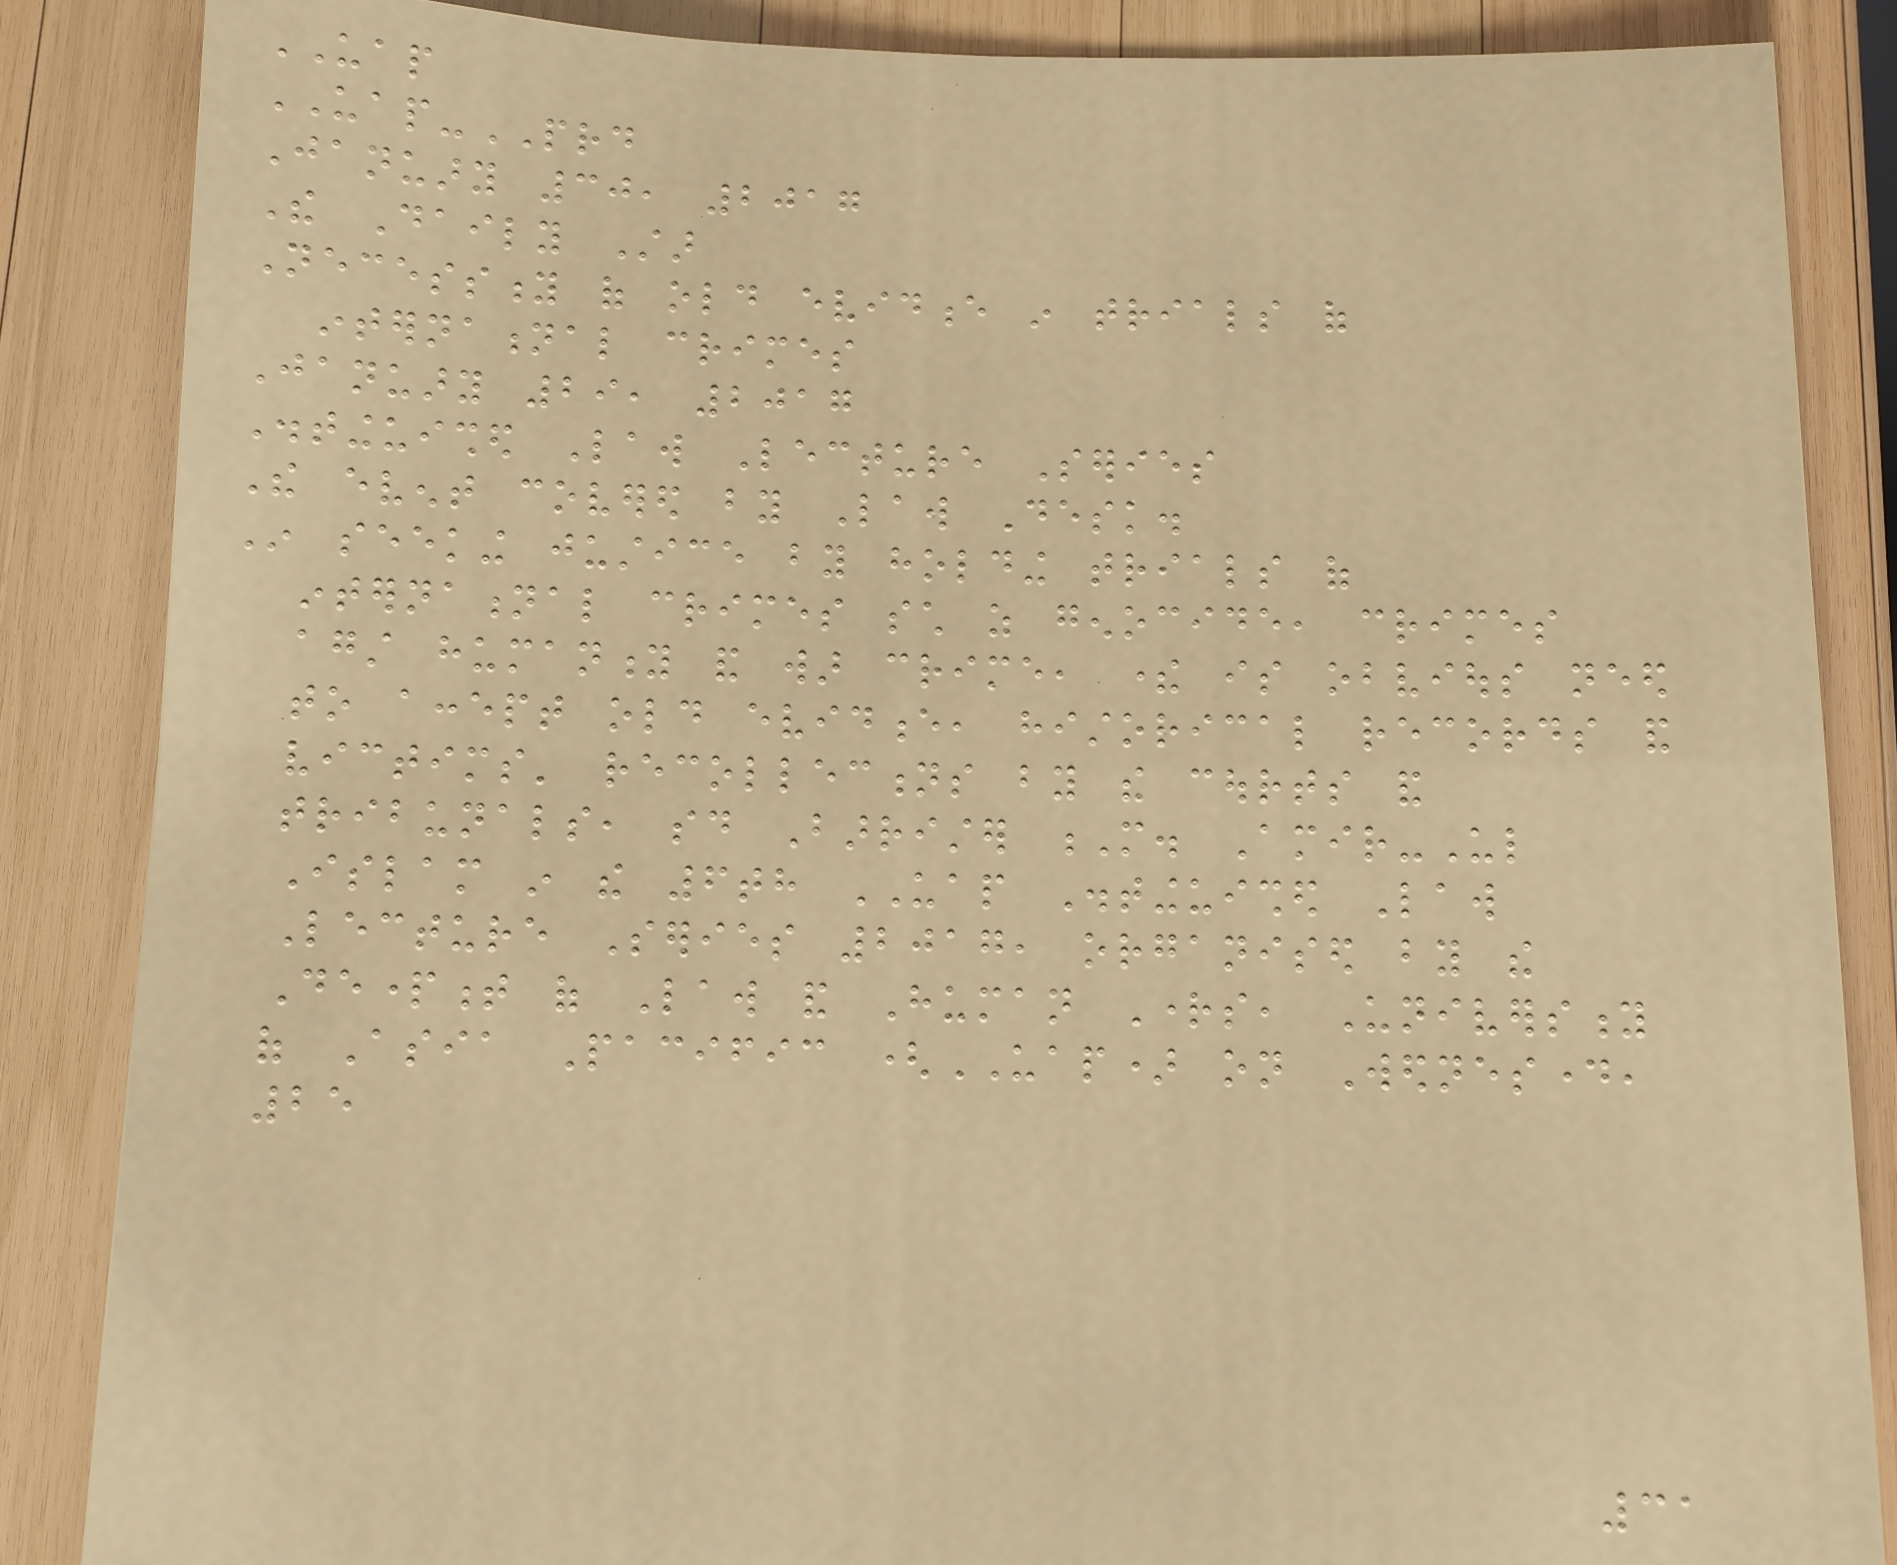UAP
UAP-PRD
January 30, 2017
The Daily Star
Necessity of old evidence in trials of
international crimes
January 29, 2017
Distinguished Law Lecture Series
The event covered by Law Desk.
In seeking justice by holding trials of
international crimes such as genocide, crimes
against humanity and war crime, there is obvious need
to accept old evidence, historical records and
victims' recollections by the courts and
tribunals, said Barrister M. Amir-Ul
Islam in the 6th UAP Distinguished Law
Lecture Series 2017, organised by the
Department of Law and Human Rights, University
of Asia Pacific (UAP) on Wednesday,
25
31
